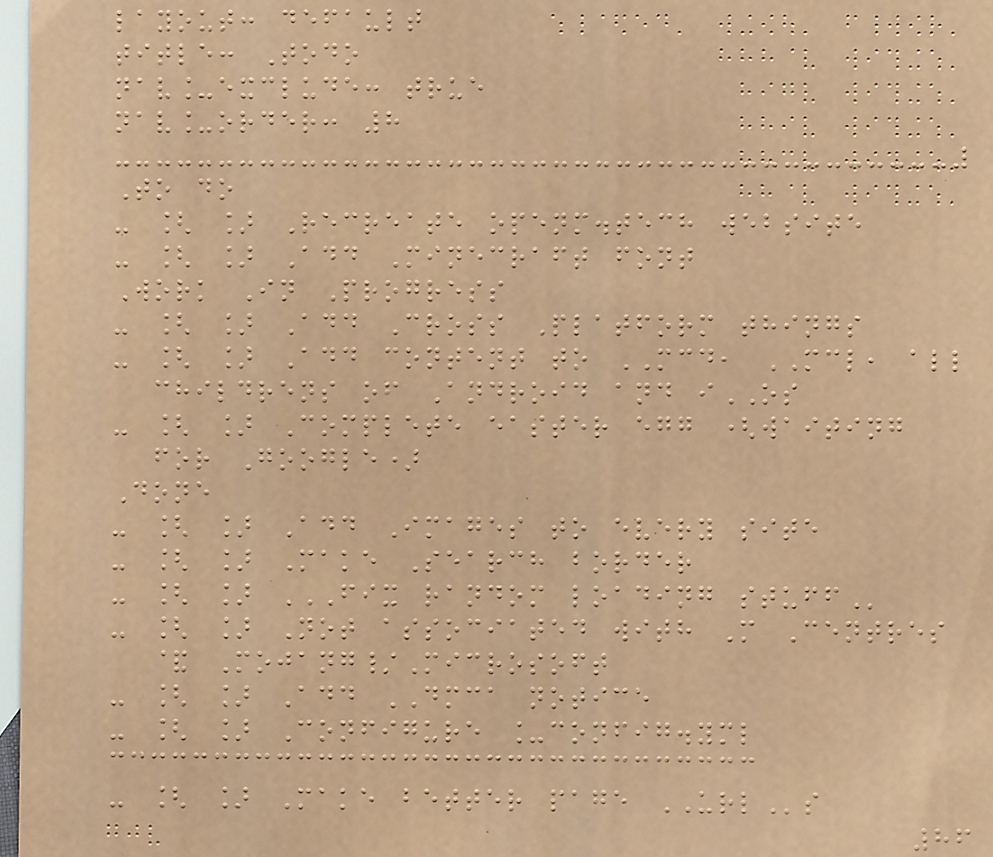layout: default
title: Todo
nav_exclude: true
nav_order: 8
To do
- [ ] Recreate openm.tech website
- [ ] Add Minecraft font
Work In Progress
- [ ] Add Cross Platform things
- [ ] Add content to MCD, MCL, all
childrens of Android and iOS
- [ ] Complete easter egg (waiting
for Google)
Done
- [ ] Add Images to every site
- [ ] Make Search border
- [ ] FIX RANDOM LOADING STUFF
- [ ] Not associated with M Centres
& Mojang/Microsoft
- [ ] Add DMCA notice
- [ ] Configure _config.yml
- [ ] Make better page URLs
86
